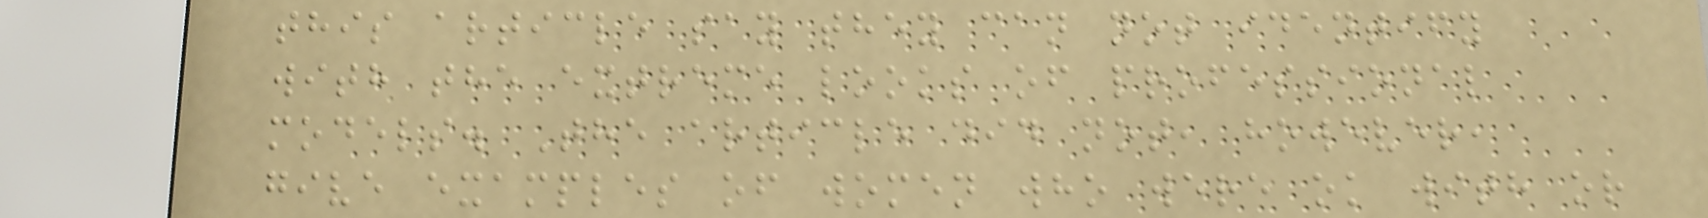this article say they can not identify
with the extreme looks of professional
models. The article did not, however,
give examples of women who were ok with or
